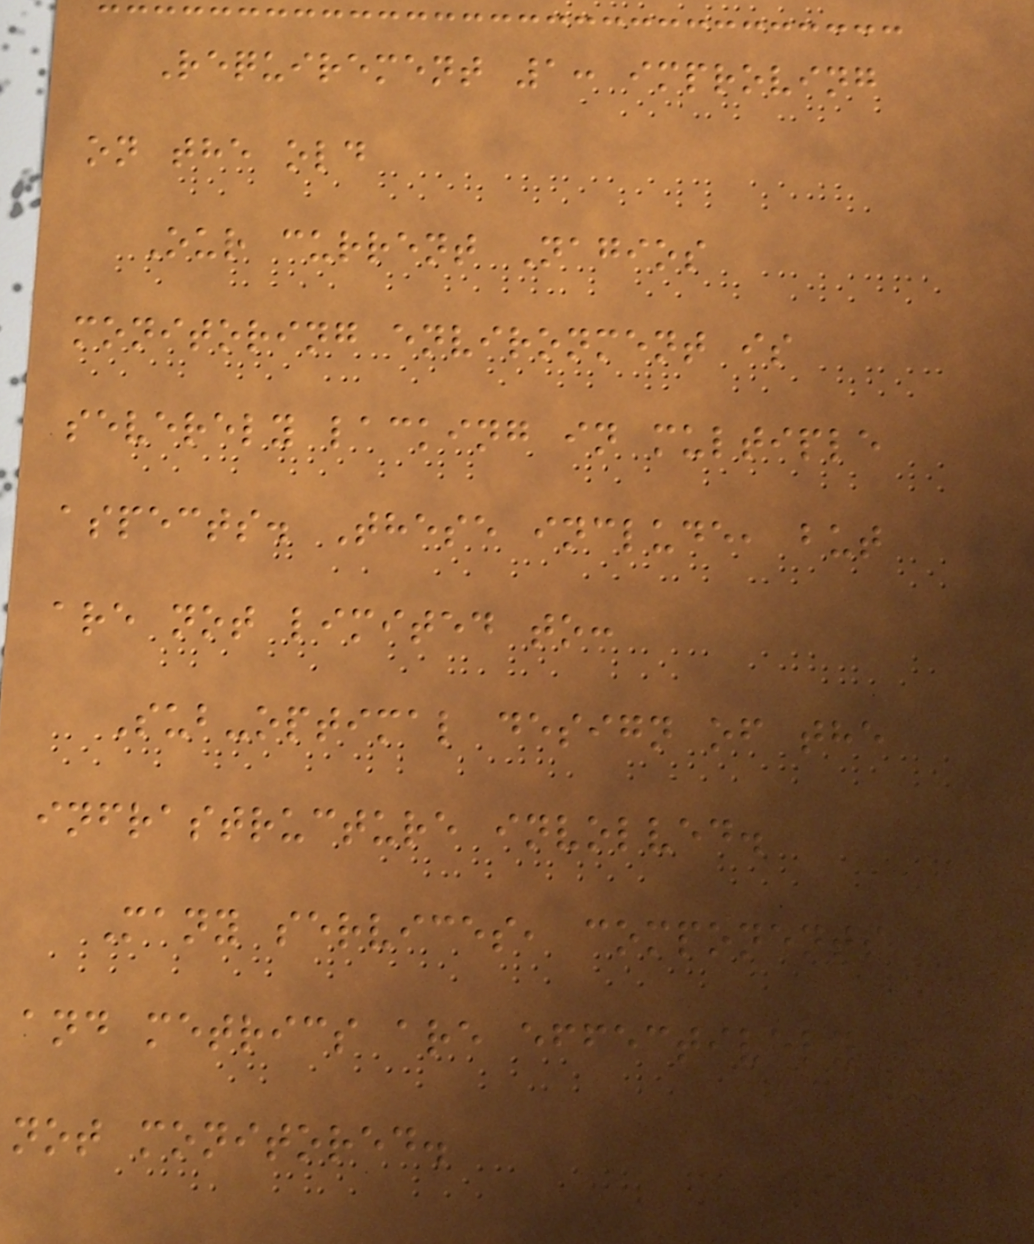Requirement 1: improving
on the old
Our current Nagios
monitoring environment is
severely lacking in multiple
aspects. These include, but
are not limited to:
Sub-optimal design of the
infrastructure involved.
Many services, components
and metrics are effectively
not monitored.
